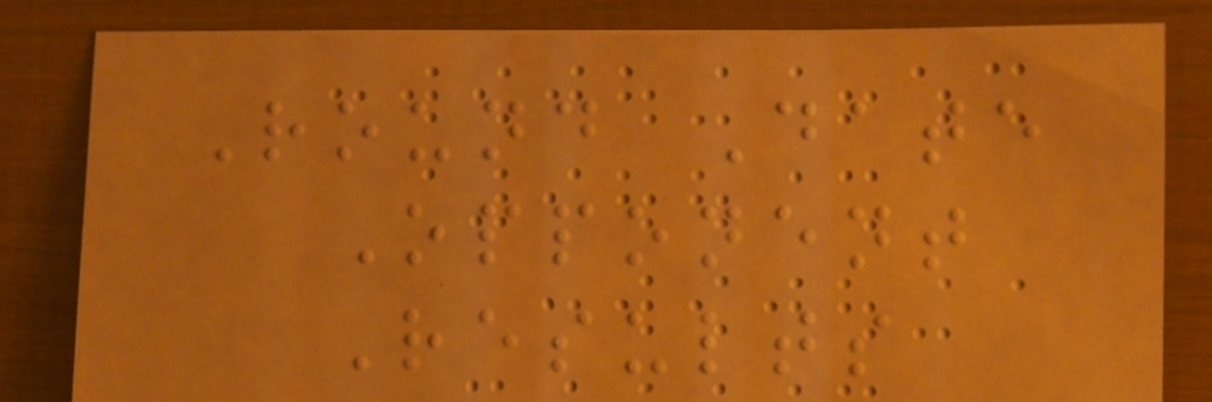Round Date
Opponent
Results
